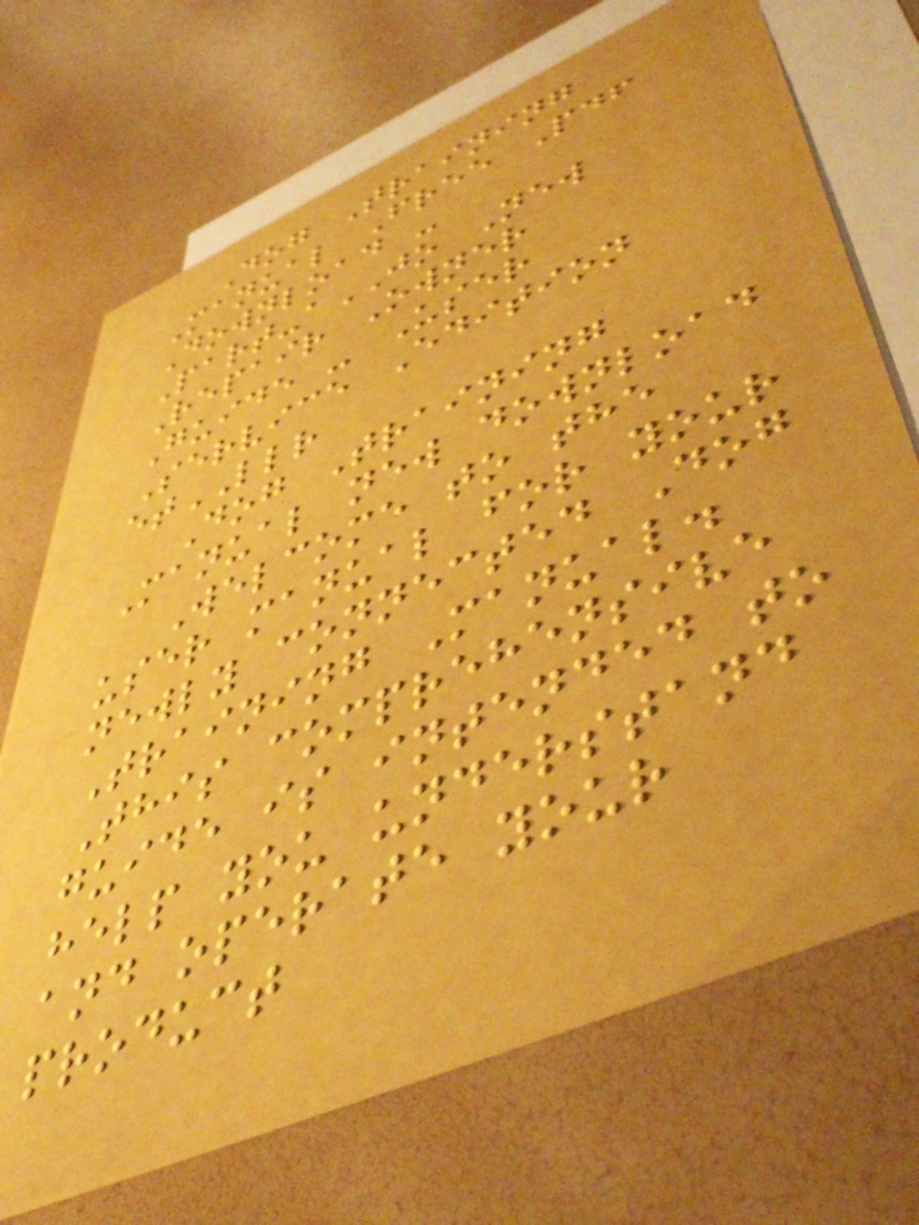Dog Training
Manual Free Pdf
Download -
Part-aJO New
Repair Owner
Guide - User
Service Edition
etLLR
Dog Training
Manual new download
Welcome to the
user manual for your
newly connected Dog
Training Manual.
This comprehensive
guide is intended to
help you understand
and operate your
product
